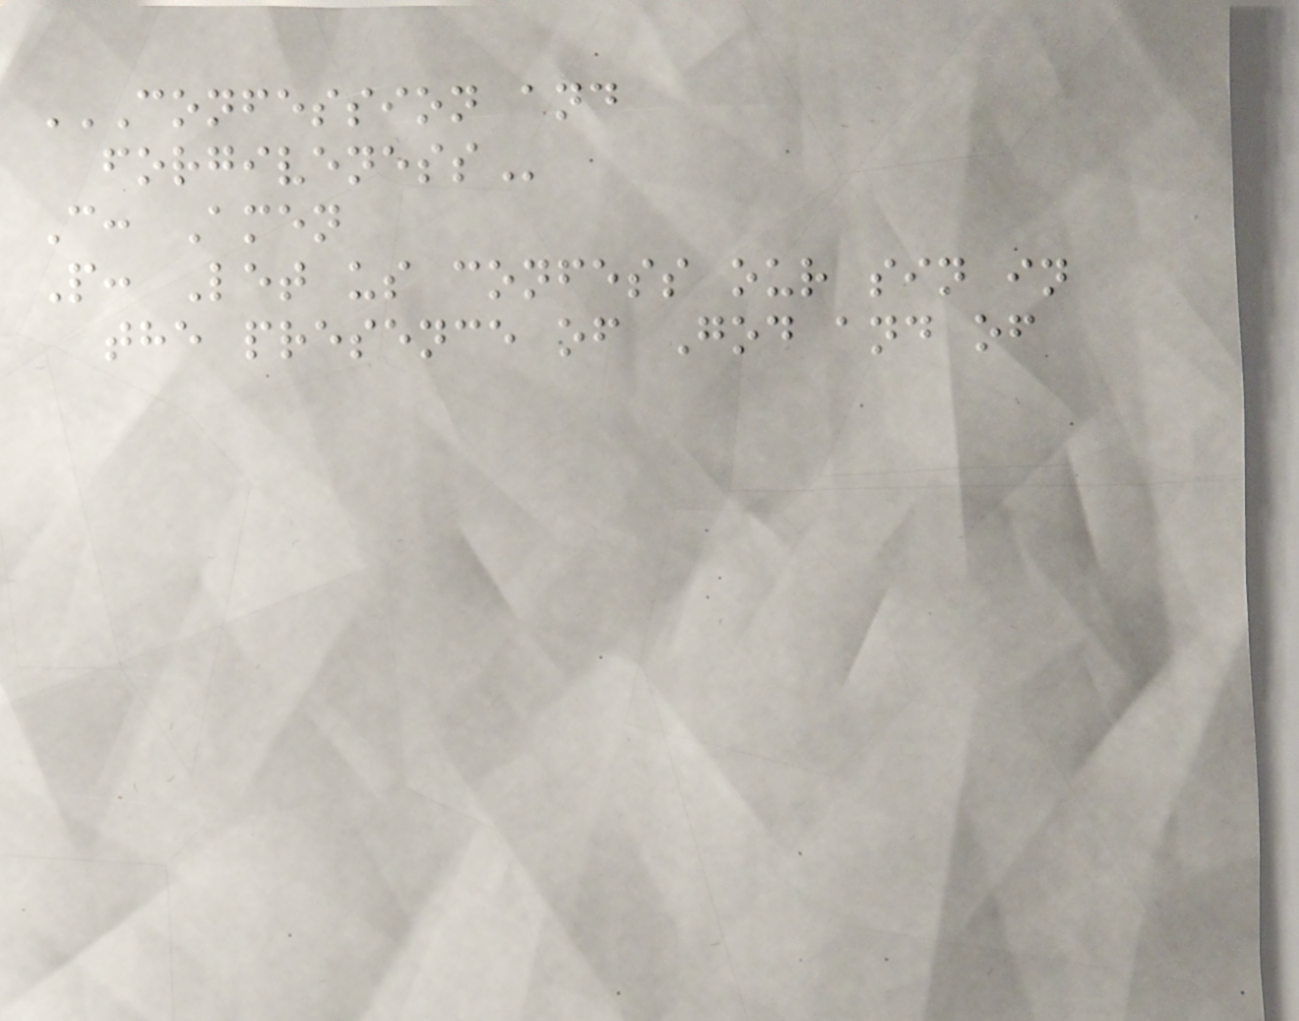CONFESSION AND
FORGIVENESS
C: Amen
P: Let us confess our sin in
the presence of God and of
